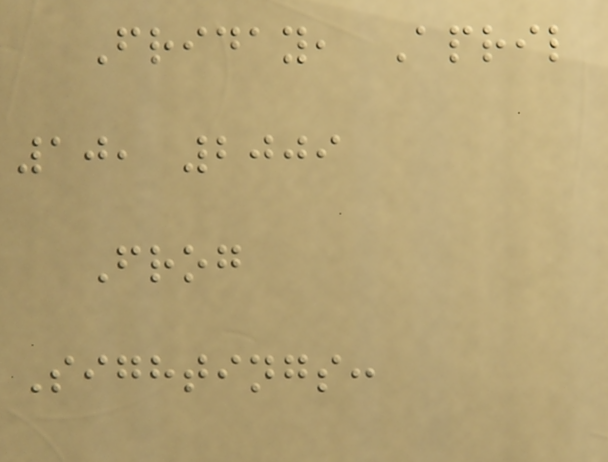Friday, April
10, 2009
Frog
Sightings:
